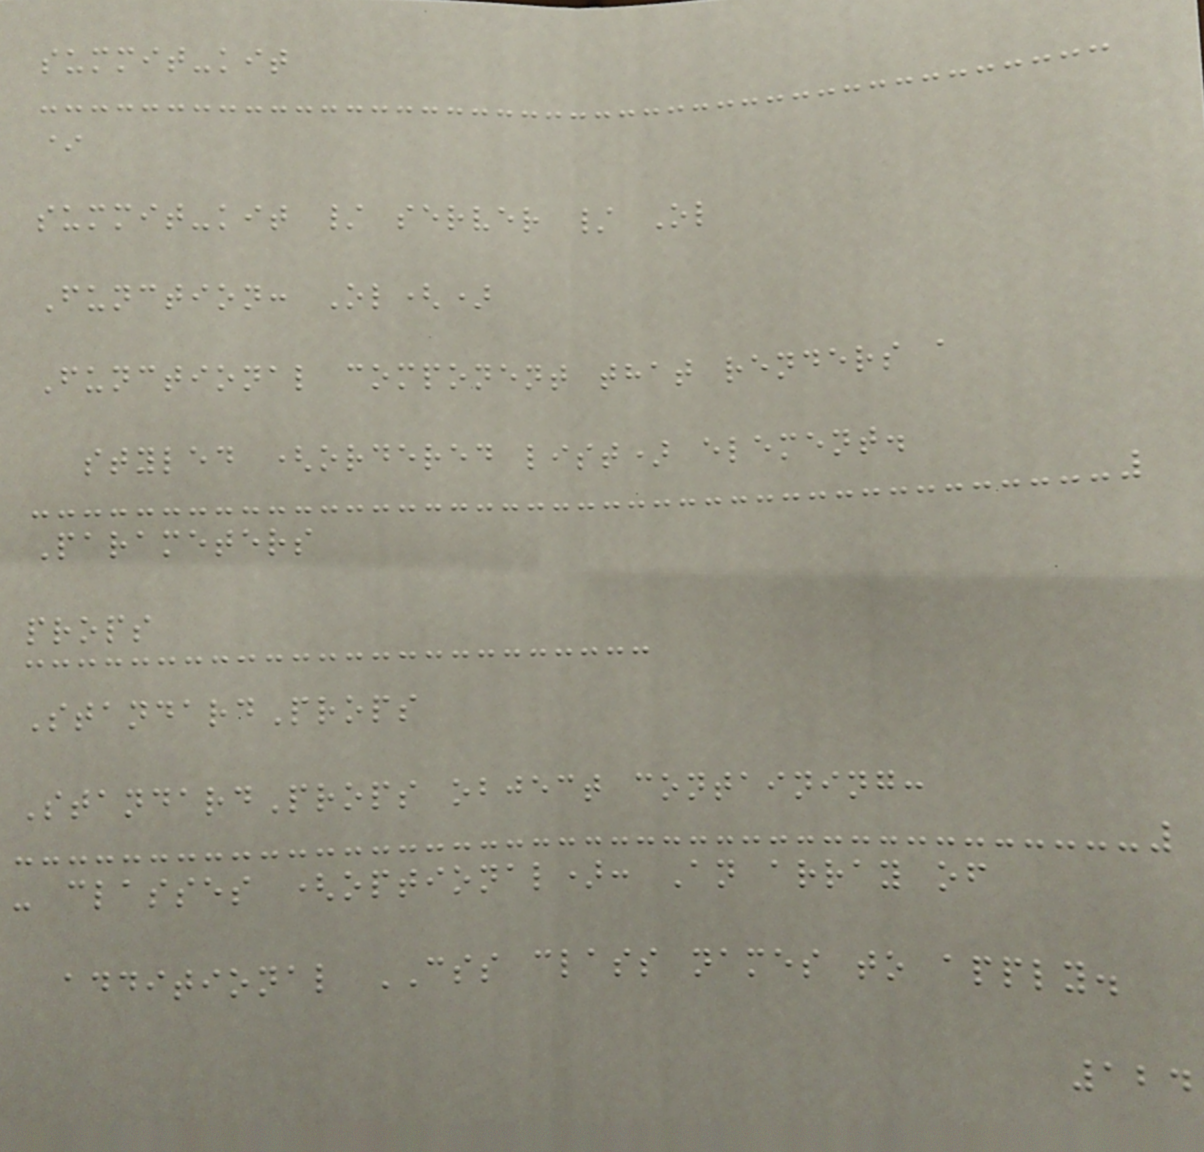summit-kit
*
summit-kit / server / Ol
Function: Ol()
Functional component that renders a
styled (ordered list) element.
Parameters
props
StandardProps
StandardProps object containing:
- classes (optional): An array of
additional CSS class names to apply.
124
